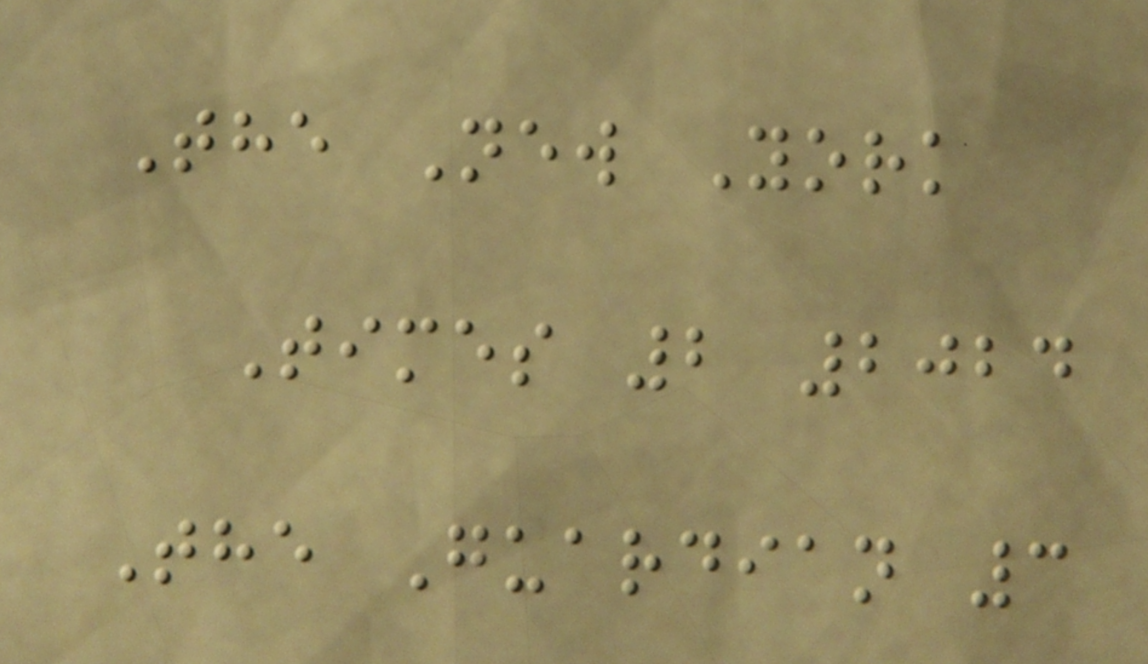The New York
Times 2 2024
The Guardian 3
